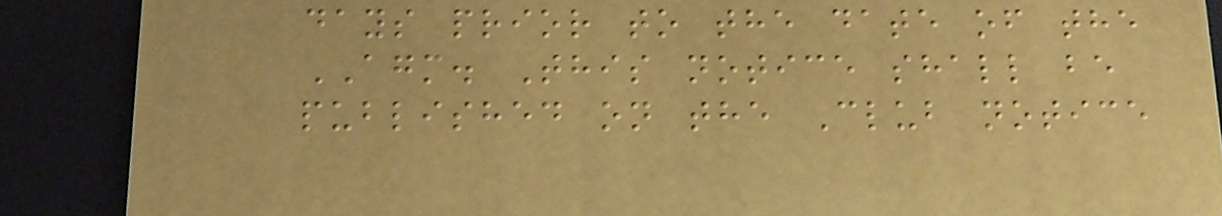days prior to the date of the
AGM. This notice shall be
published on the Club notice
